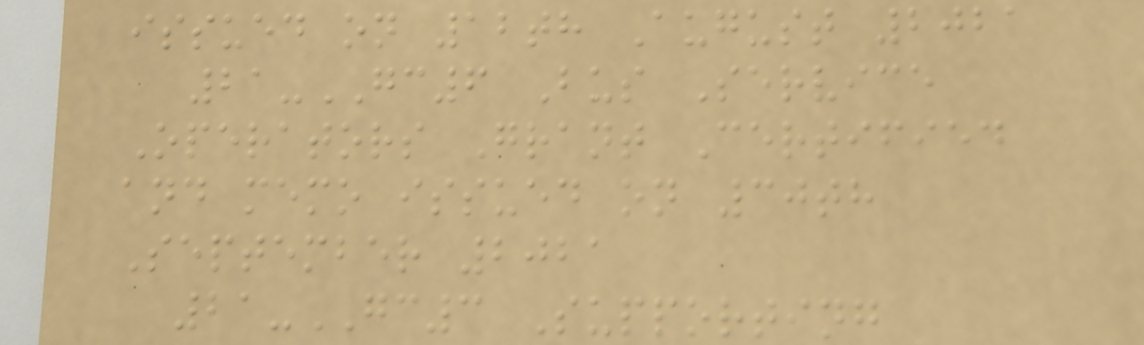issued on 12th August 2021
21-GC6 Bus Service
Operators Grant Certified
and memo issued on 30th
September 2021
21-GC3 Supporting
